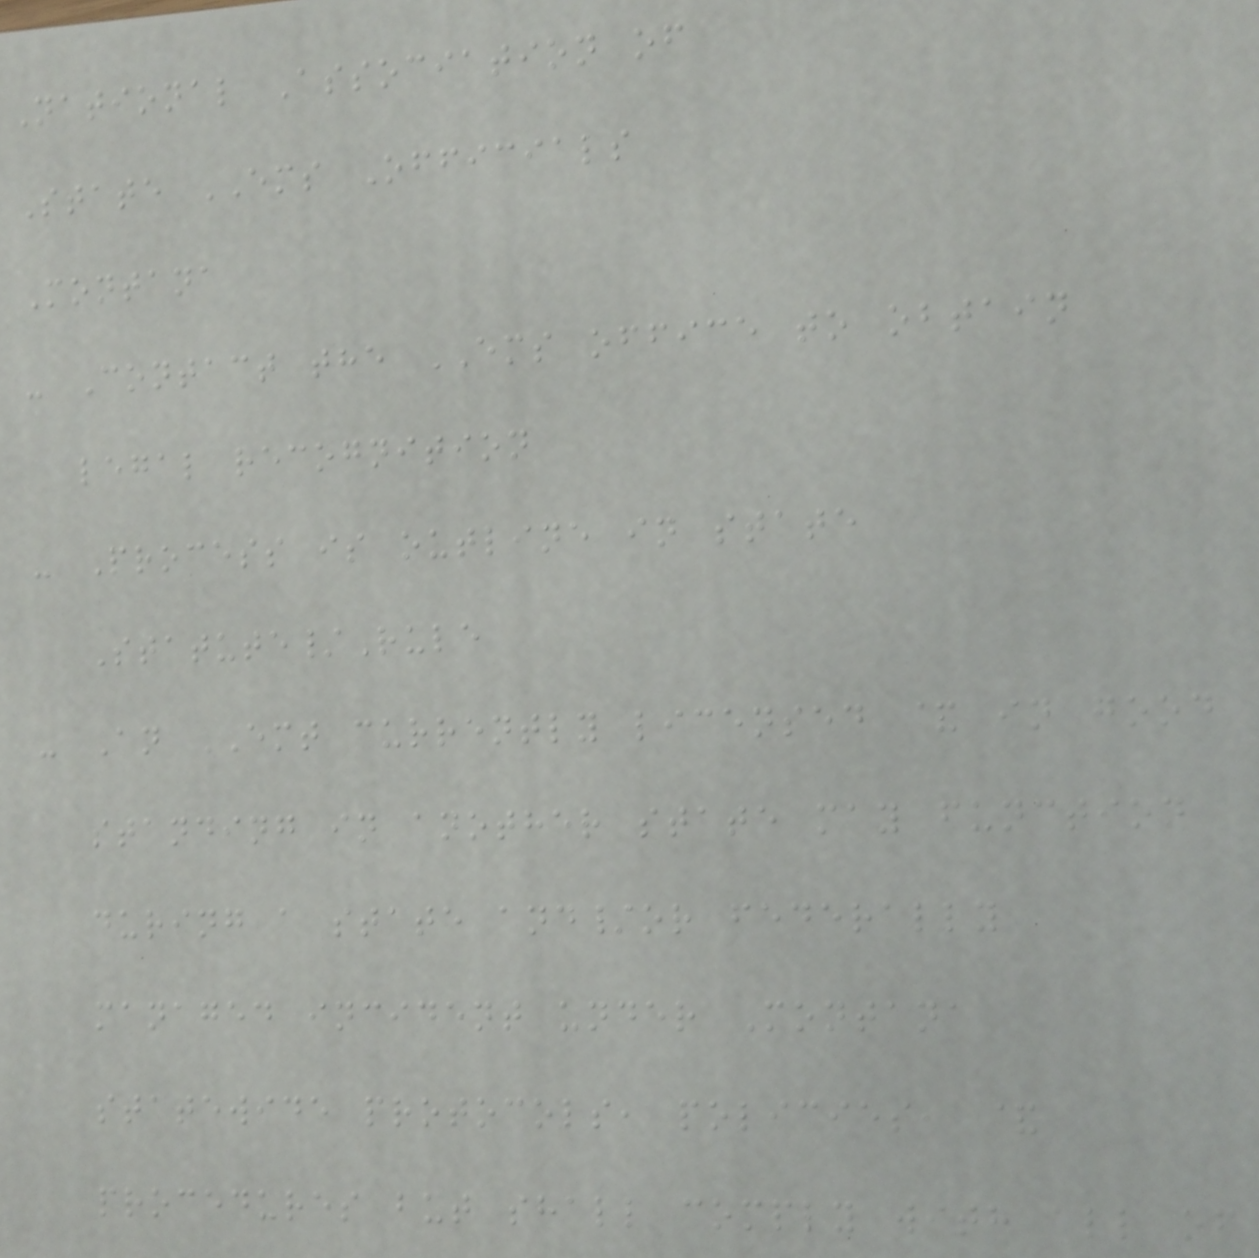National Association of
State EMS Officials
Montana
- Contact the EMS office to obtain
legal recognition
- Process is outline in state
Statute/Rule
- An EMT currently licensed & in good
standing in another state may function
during a state and/or federally
managed incident under Montana
statewide protocols, policies, &
procedures but shall comply with all of
